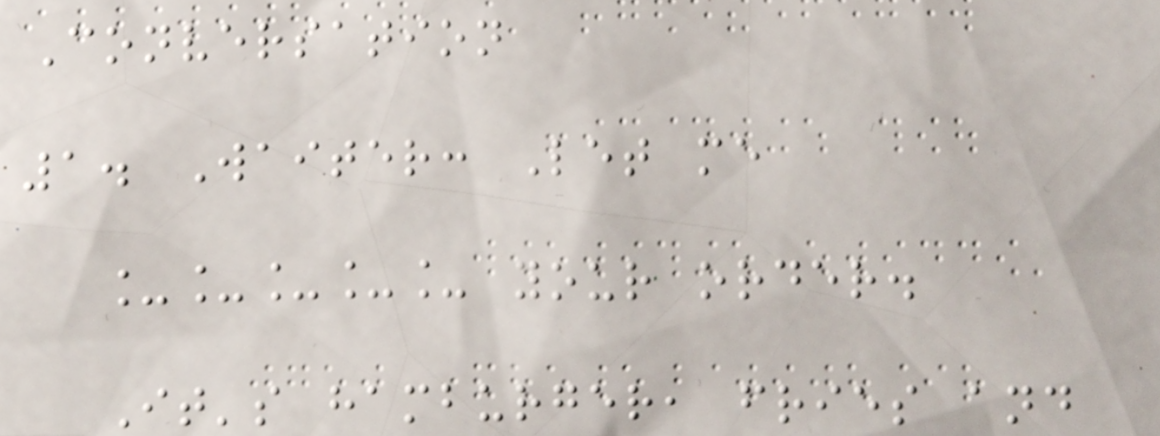Conversation
1. Waiter: Let me
_____ your order.
It's hamburger, fries and
